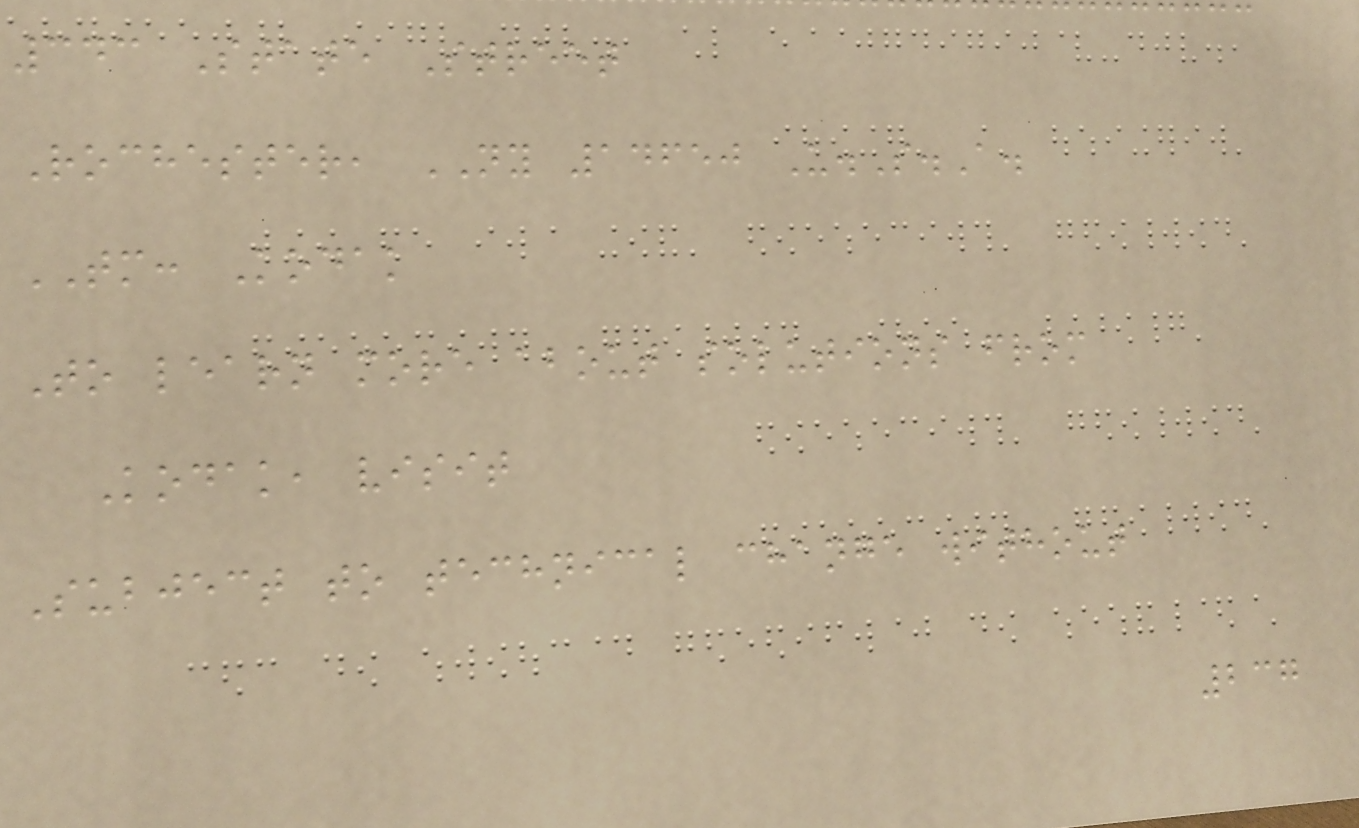343 State Street
Rochester, NY 14650 U.S.A.
TM: Kodak
To learn more about solutions from
Kodak, visit
Subject to technical change without
237
